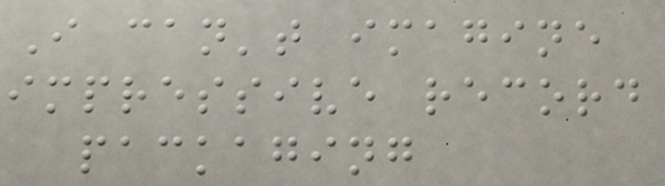I can't imagine
impressive record
packaging
